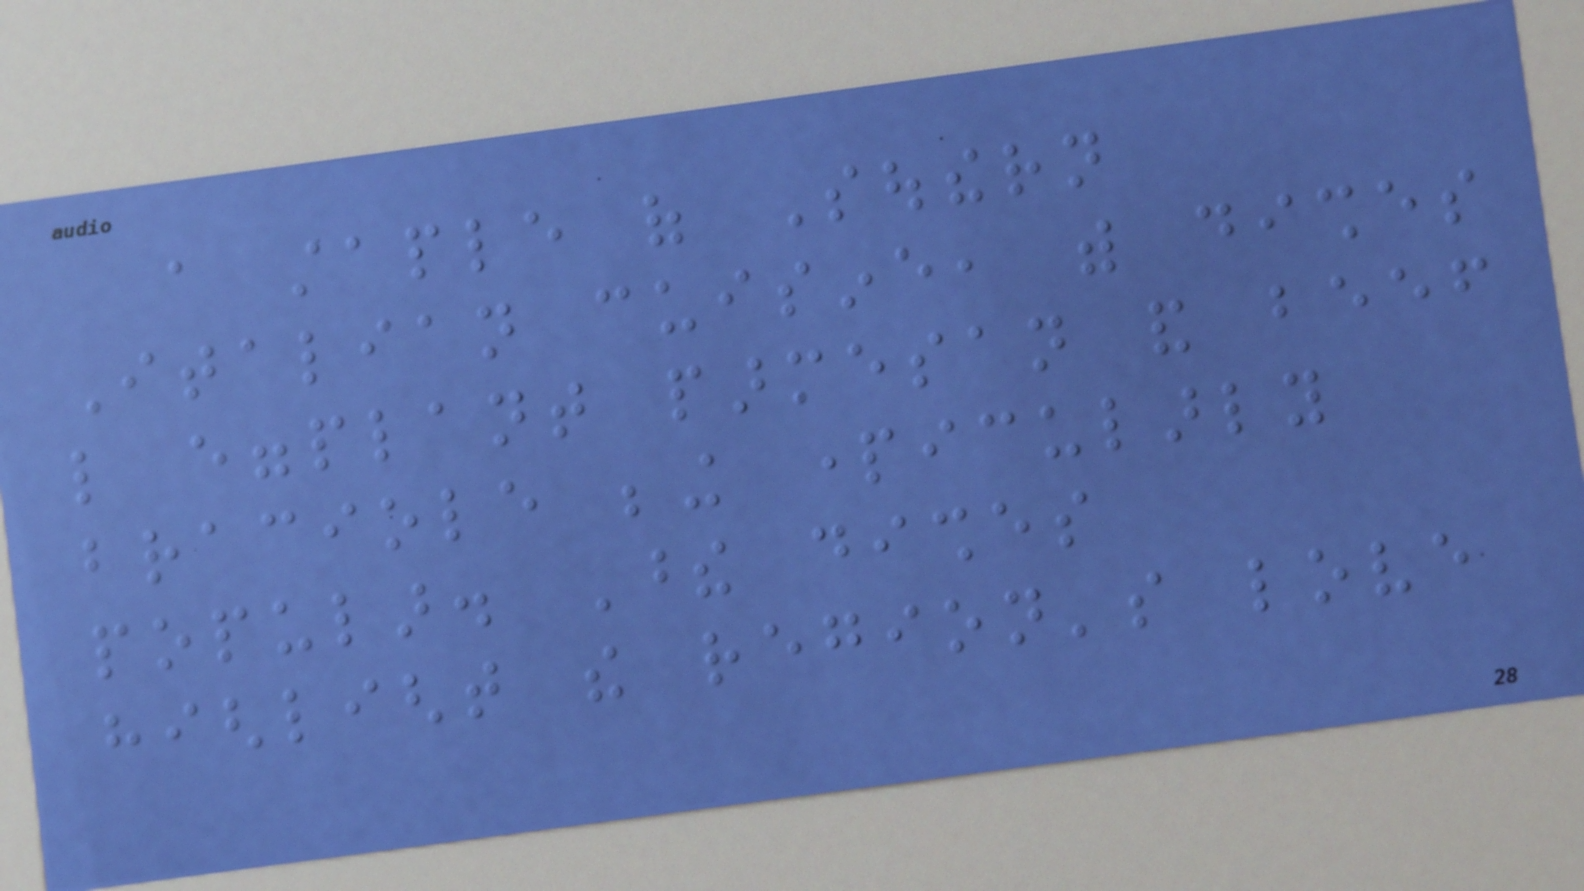a staple of Southern
Italian cuisine, with dishes
like eggplant parmesan and beef
braciole being particularly
popular. These dishes
highlight the region's love
